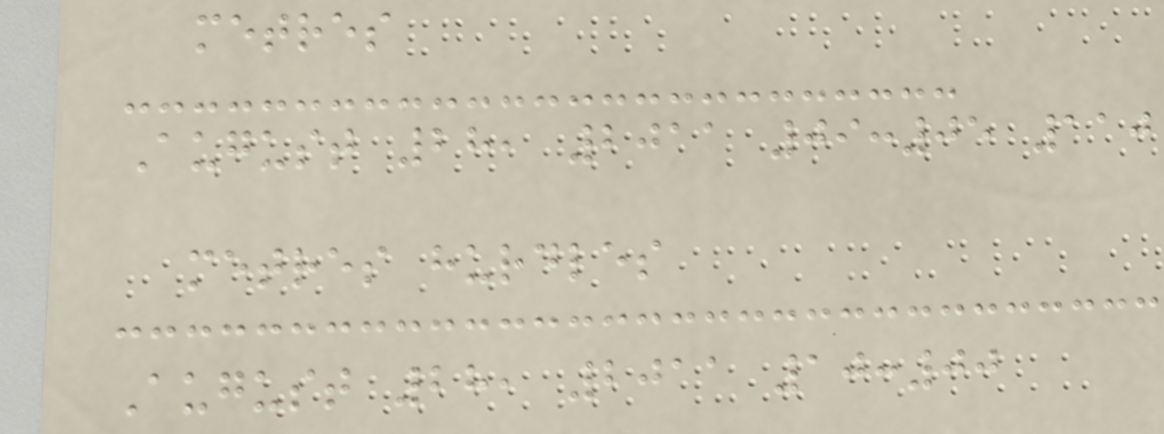metres
August 28, 2011 09:05 110
metres hurdles
August 28, 2011 10:00
